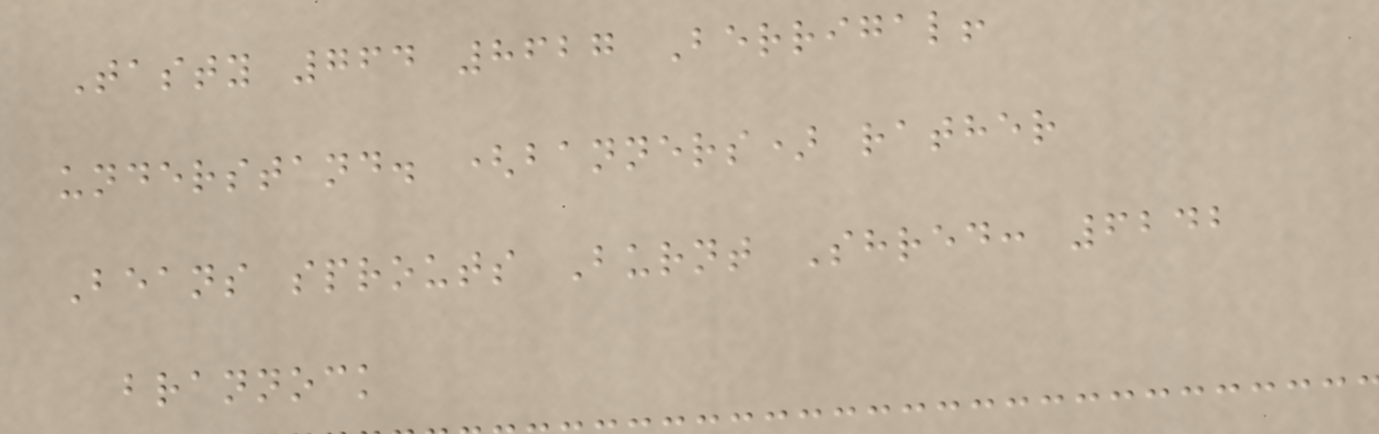Tasty 764 8627 Berrigal!
understand. (banners) rather
Beans sprouts Burnt Shred: 6242
brannock
